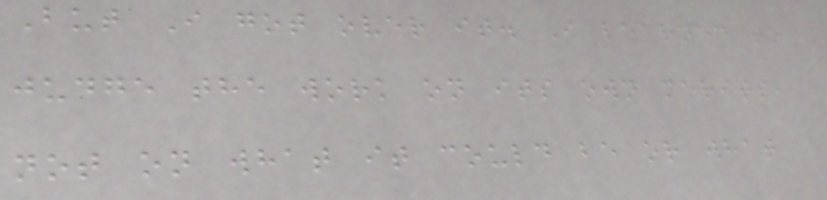But I got over it. I learned to
judge the work on its own merits,
not on what it could be or what
